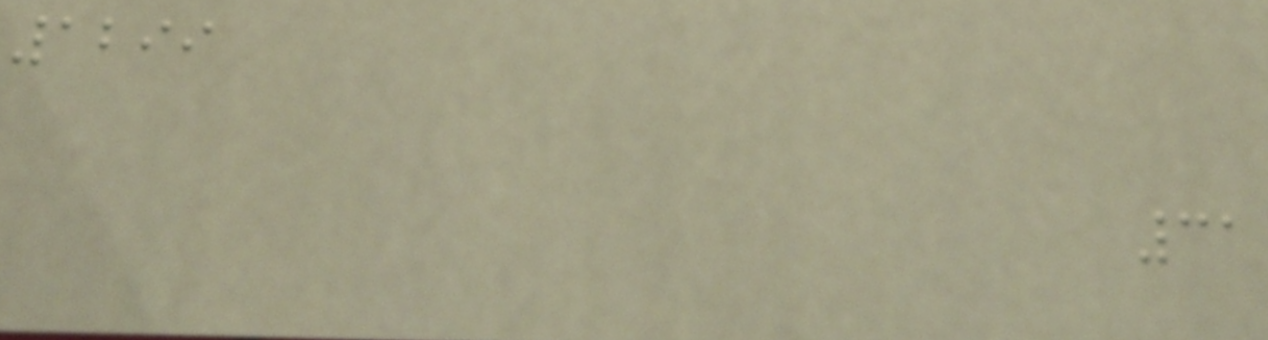1299
31
